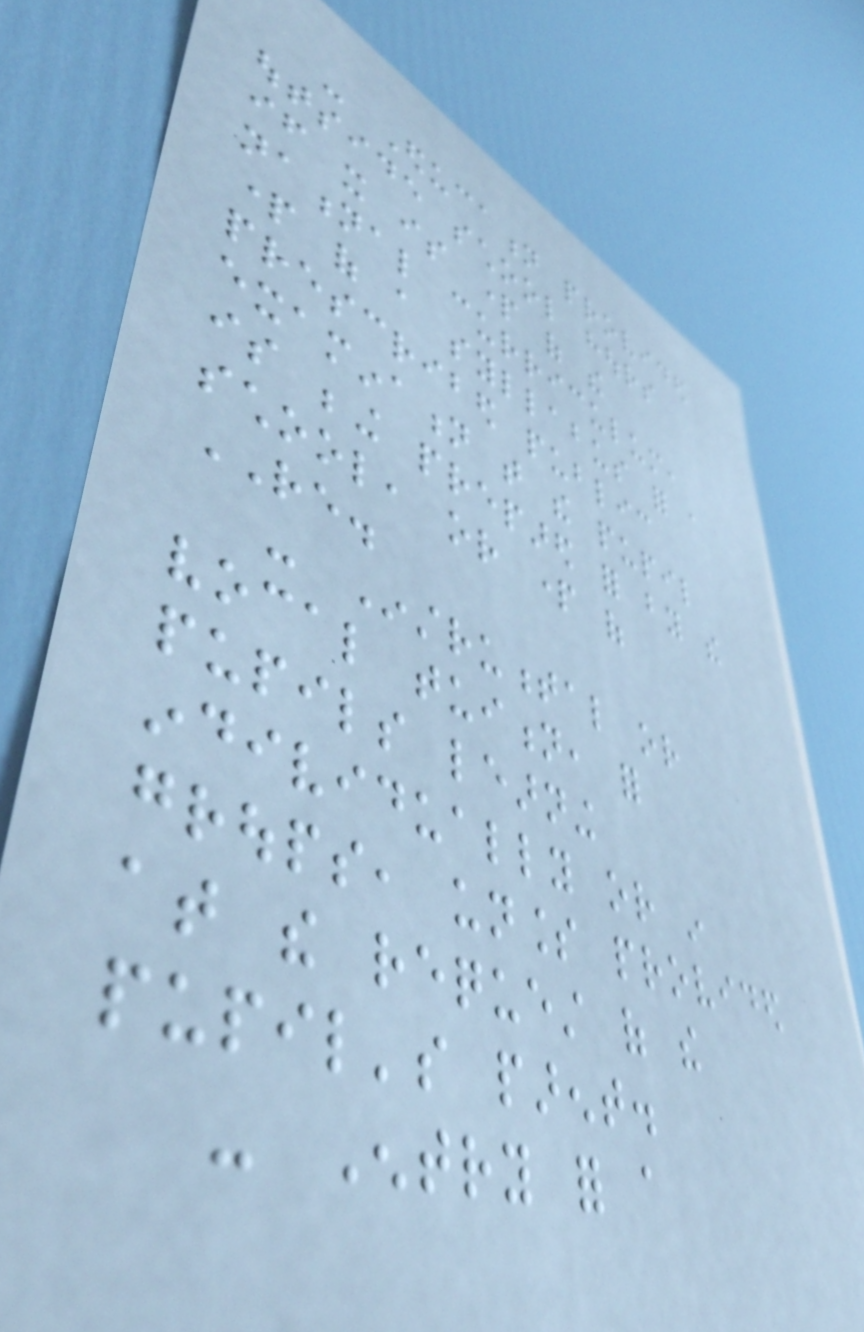- Education provided
outside school hours
if it is part of the
national curriculum,
part of a syllabus for a
prescribed public
examination that the pupil
is being prepared for by the
school, or part of
RE.
- Instrumental or
vocal tuition, for
pupils learning
individually or in
groups, unless provided
at the request of the
pupil's parent.
- Entry for a
